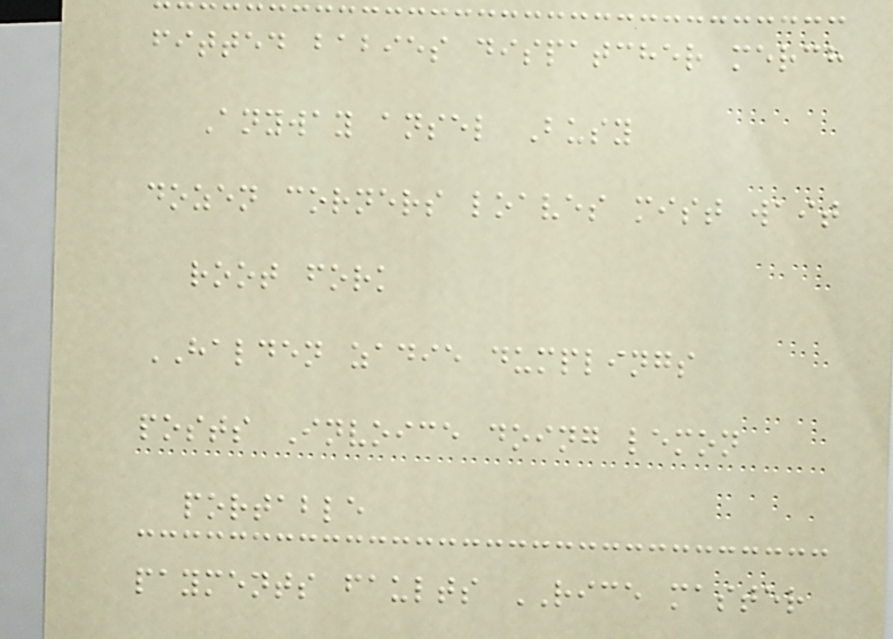fitted babies dispatcher merch
Anyway ansel Busy
dozen corners loaves mist wait
root fork
HALDEN zadie dumplings
posts Invoice doing lemon
portable
payments faults RICE master
